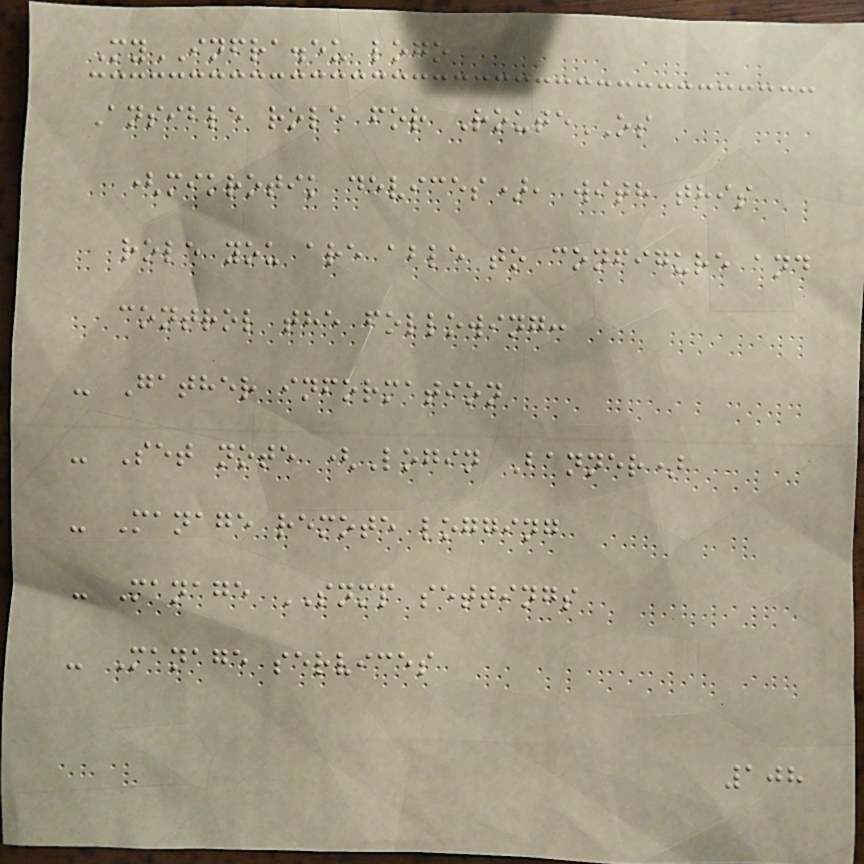MyINFRA.eu logo
Ansible role for RouteOS
(mikrotik devices), with this
role you are able to configure and
control the following:
- Gather information
- Set note (Login Banner)
- Manage remote logging
- Manage SNMP settings
- Manage services
108
